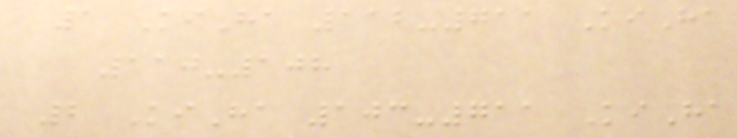1 KiHa 112-711 KiHa
110-108
2 KiHa 103-711 KiHa
